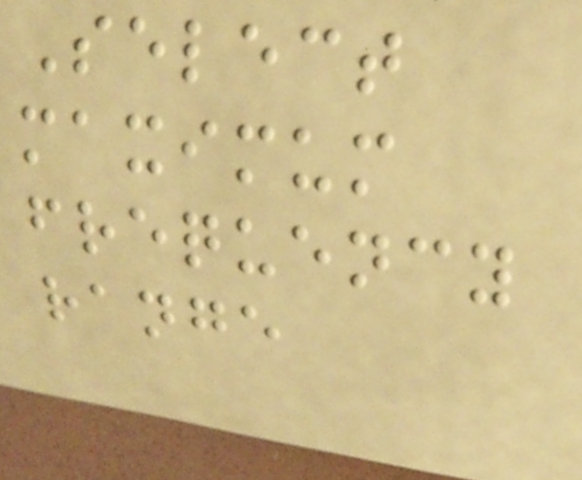Select
maximum
frequency
range
